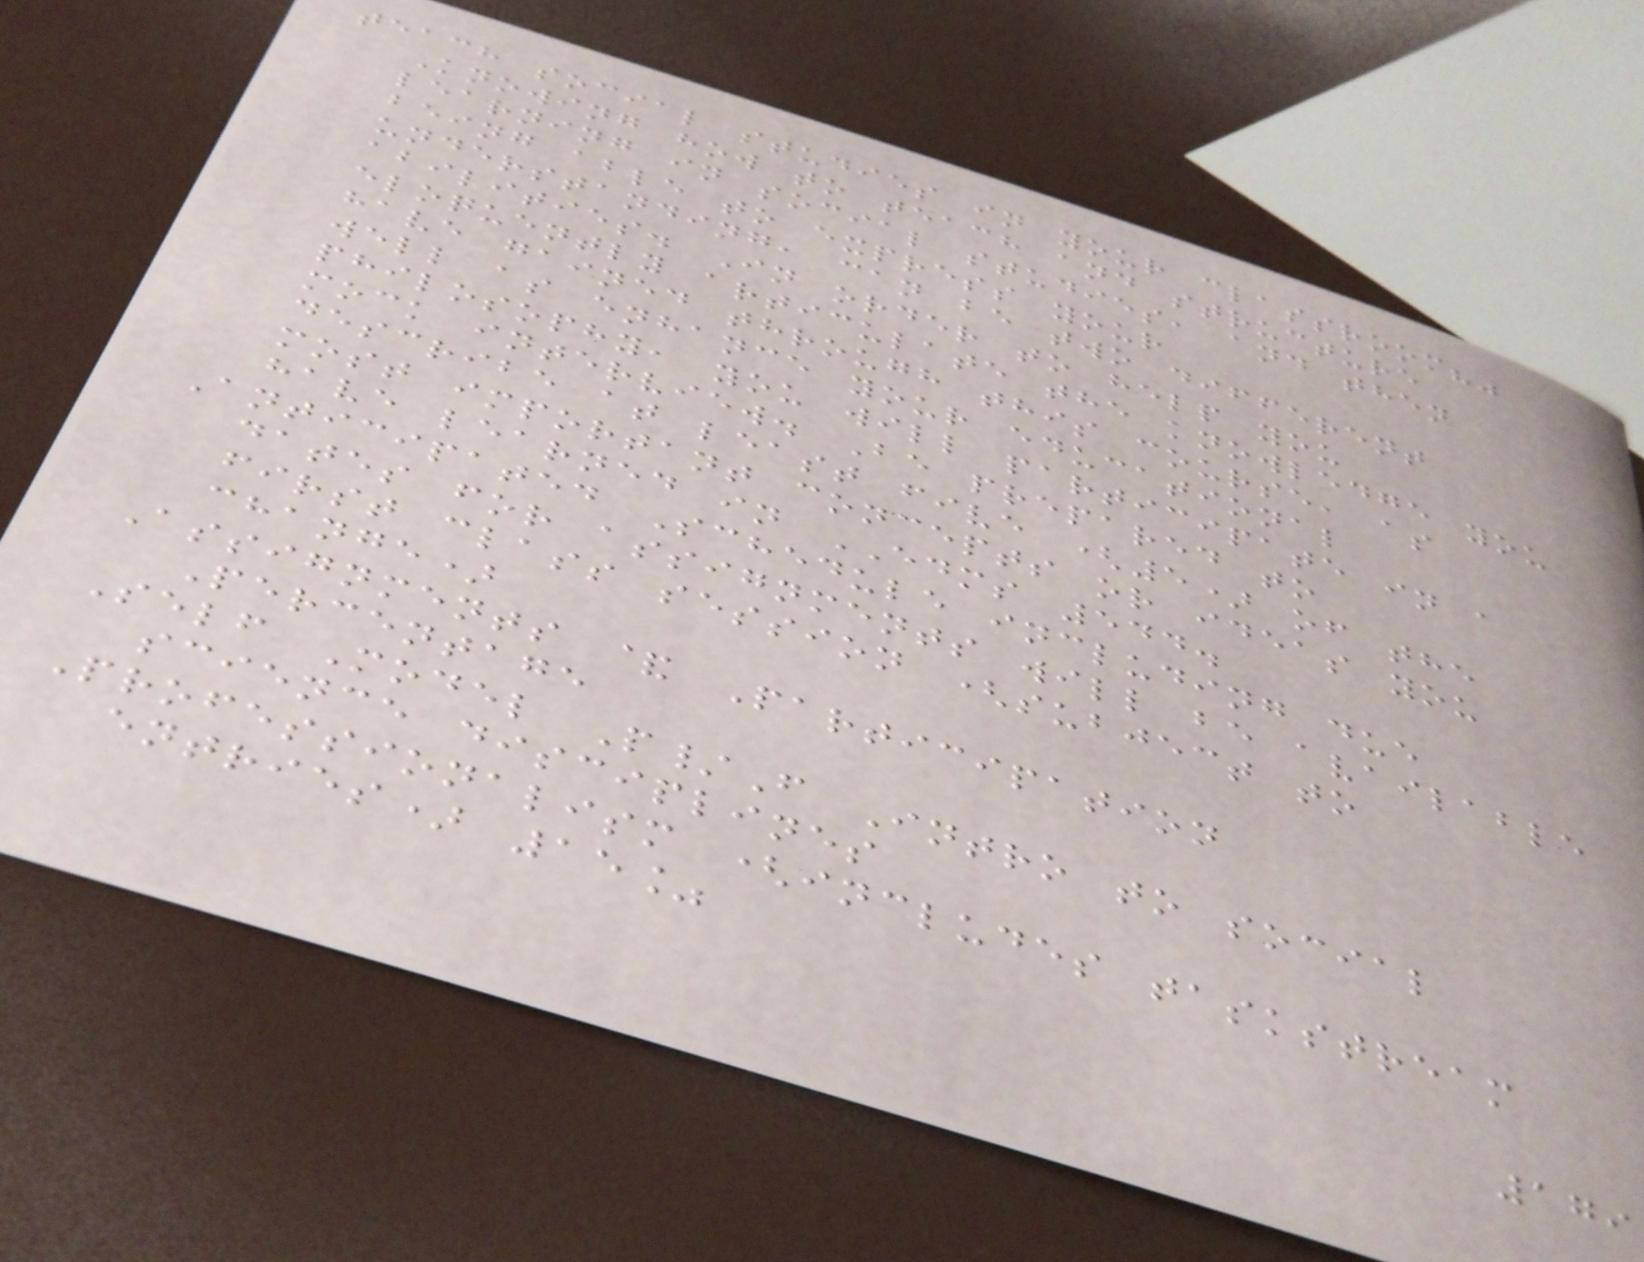teach social studies in your classroom?"
Knowing how to teach and structure
learning in social studies, and then
being able to express your
understanding, can be two different
abilities. In order to help you
eloquently articulate the knowledge you
have gained through this course, as
well as enhance your educational
philosophy, you will participate in a
mock interview. Be prepared to
describe at least five (5) of the
most important concepts or ideas you
have learned in EDMS 544.
Anticipated Schedule including due
dates for assignments will be available
first class session (subject to
change)
Assignments & Participation
Percentage
Self Model P/F Intro to social
science disciplines
Professionalism (includes taskstream
entries) 15%
179
